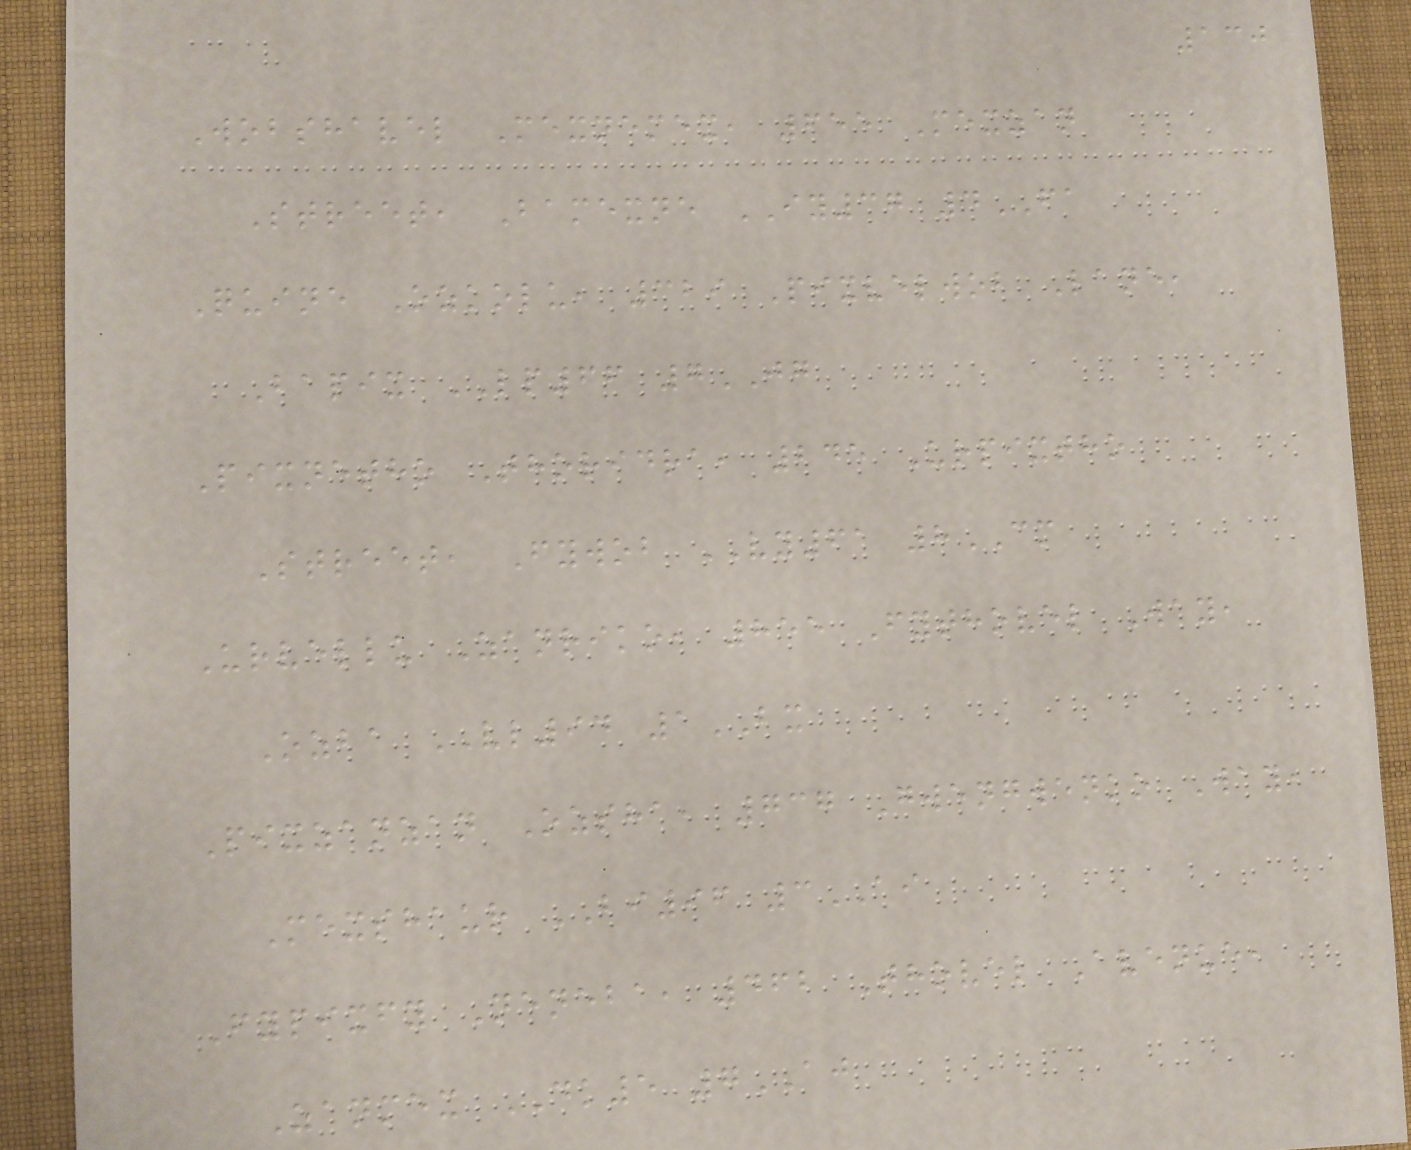130
Wobshavel Mexnemex, 655 Mexzan
Street, Bamexne IY37 4FA
Quine Ozkolu, 329 Pixvelwob Lane,
Bapix LP66 7JG
Pixnetho Thoridra, 245 Urpixtho
Street, Fywob VY61 8CM
Urvellu Zanriko, 855 Fythovel Way,
Ozba VL94 1BX
Pixzanzan Ozsha, 737 Gwengwenko Way,
Mexshaur BI96 3AI
Fypixfy Neneba, 462 Thovel Avenue,
Zanmex DK5 7AJ
